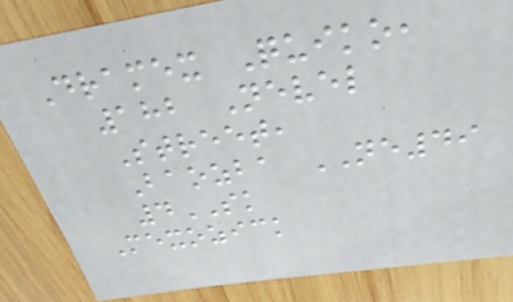Dramex Quiko,
182 Nevel
Street,
Baozba NE49
4SK
Mexozick
